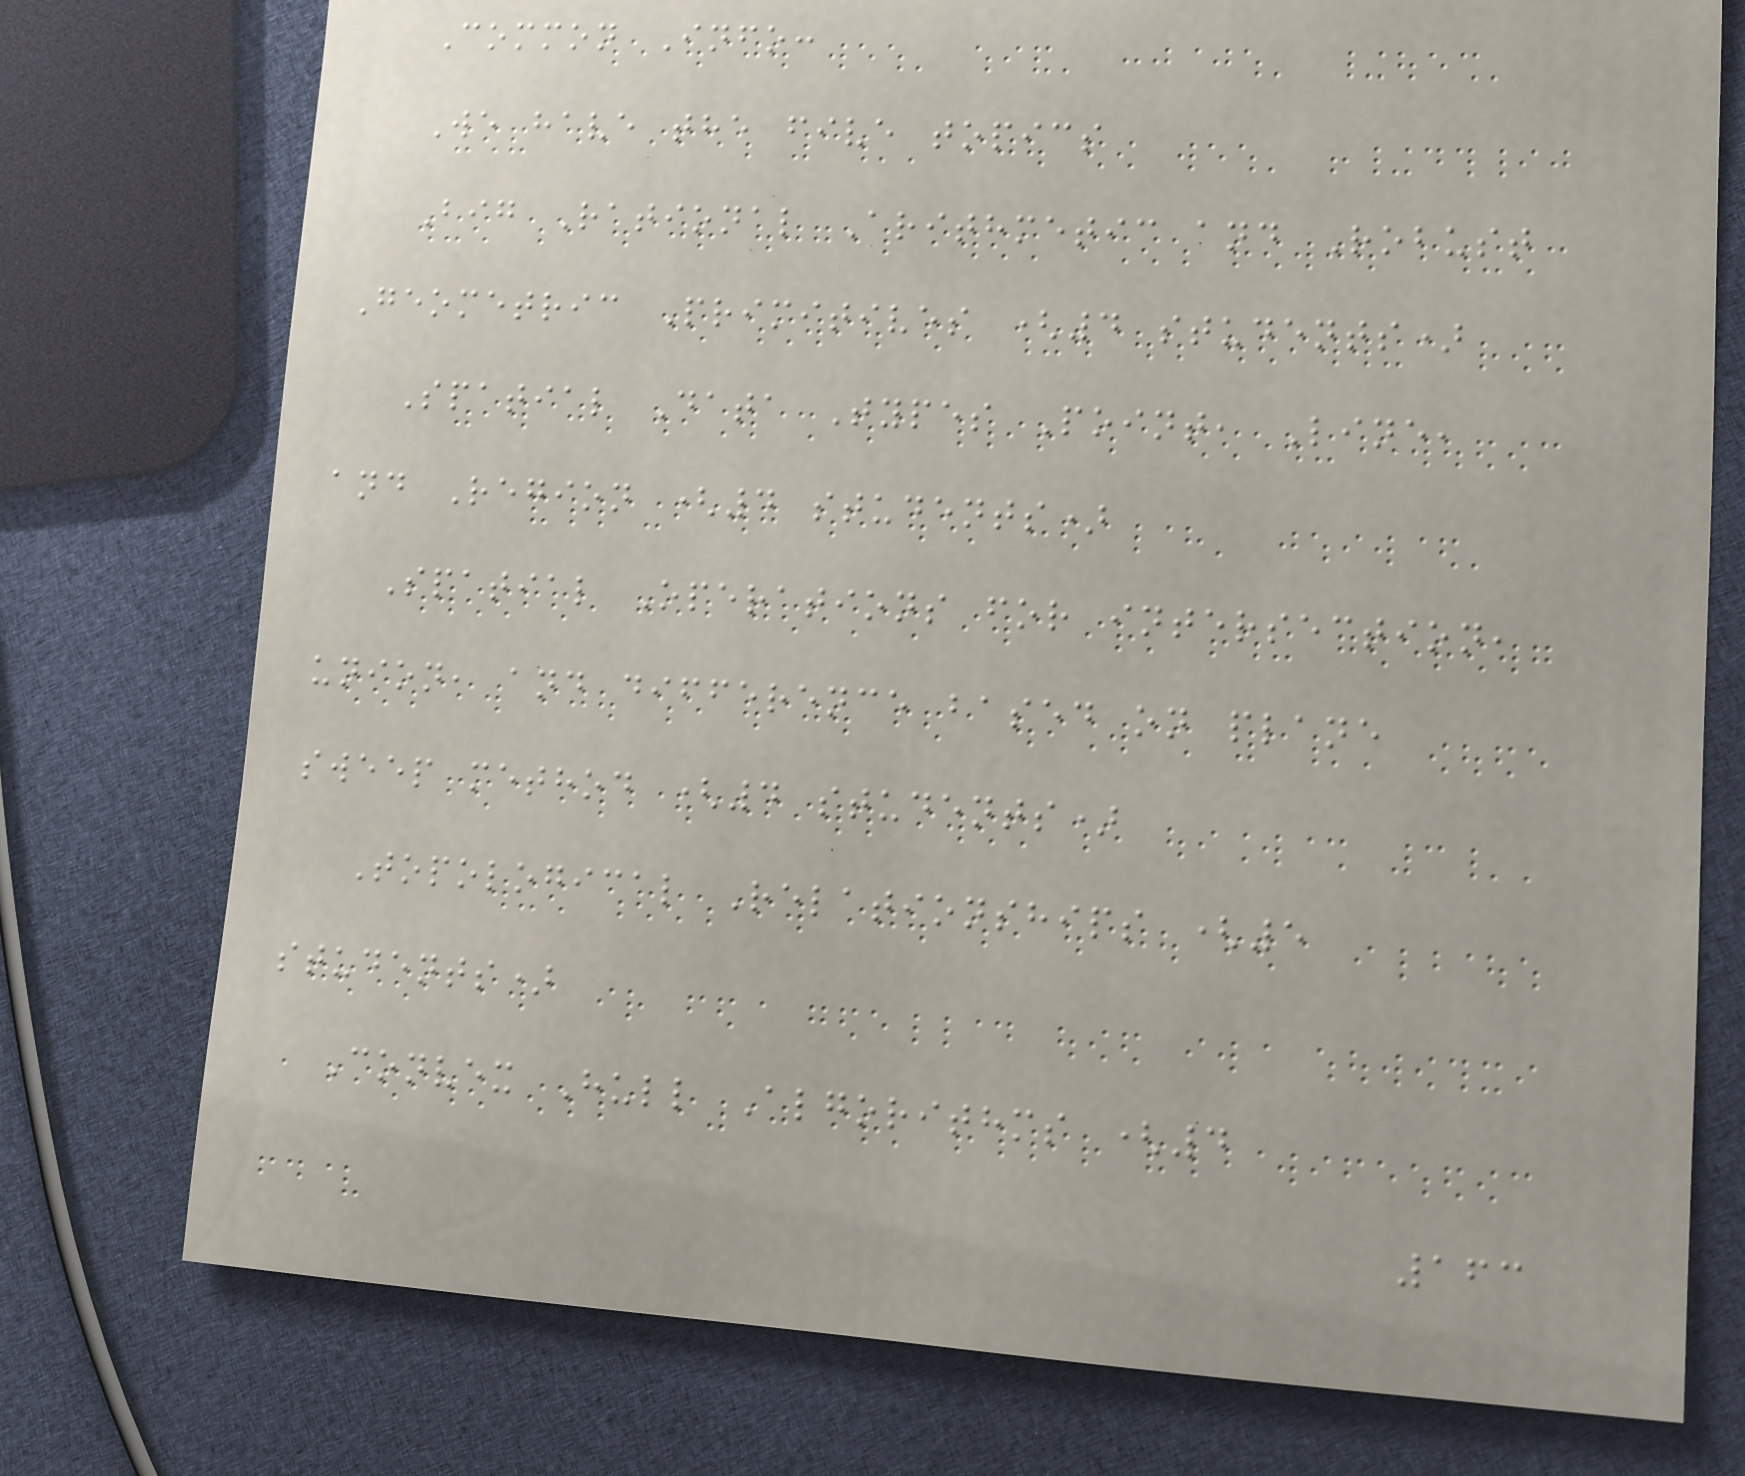Common Info:
We have the five topics
Big Rational Arithmetic and Robust
Geometric Primitives (4 students)
Spatial Data Types Point, Line,
and Region (4 students)
Spatial Operations for intersection,
union, and difference based on plane
sweep method (4 students)
Topological Relationships (5
students)
Convex Hull Algorithms (4
163
